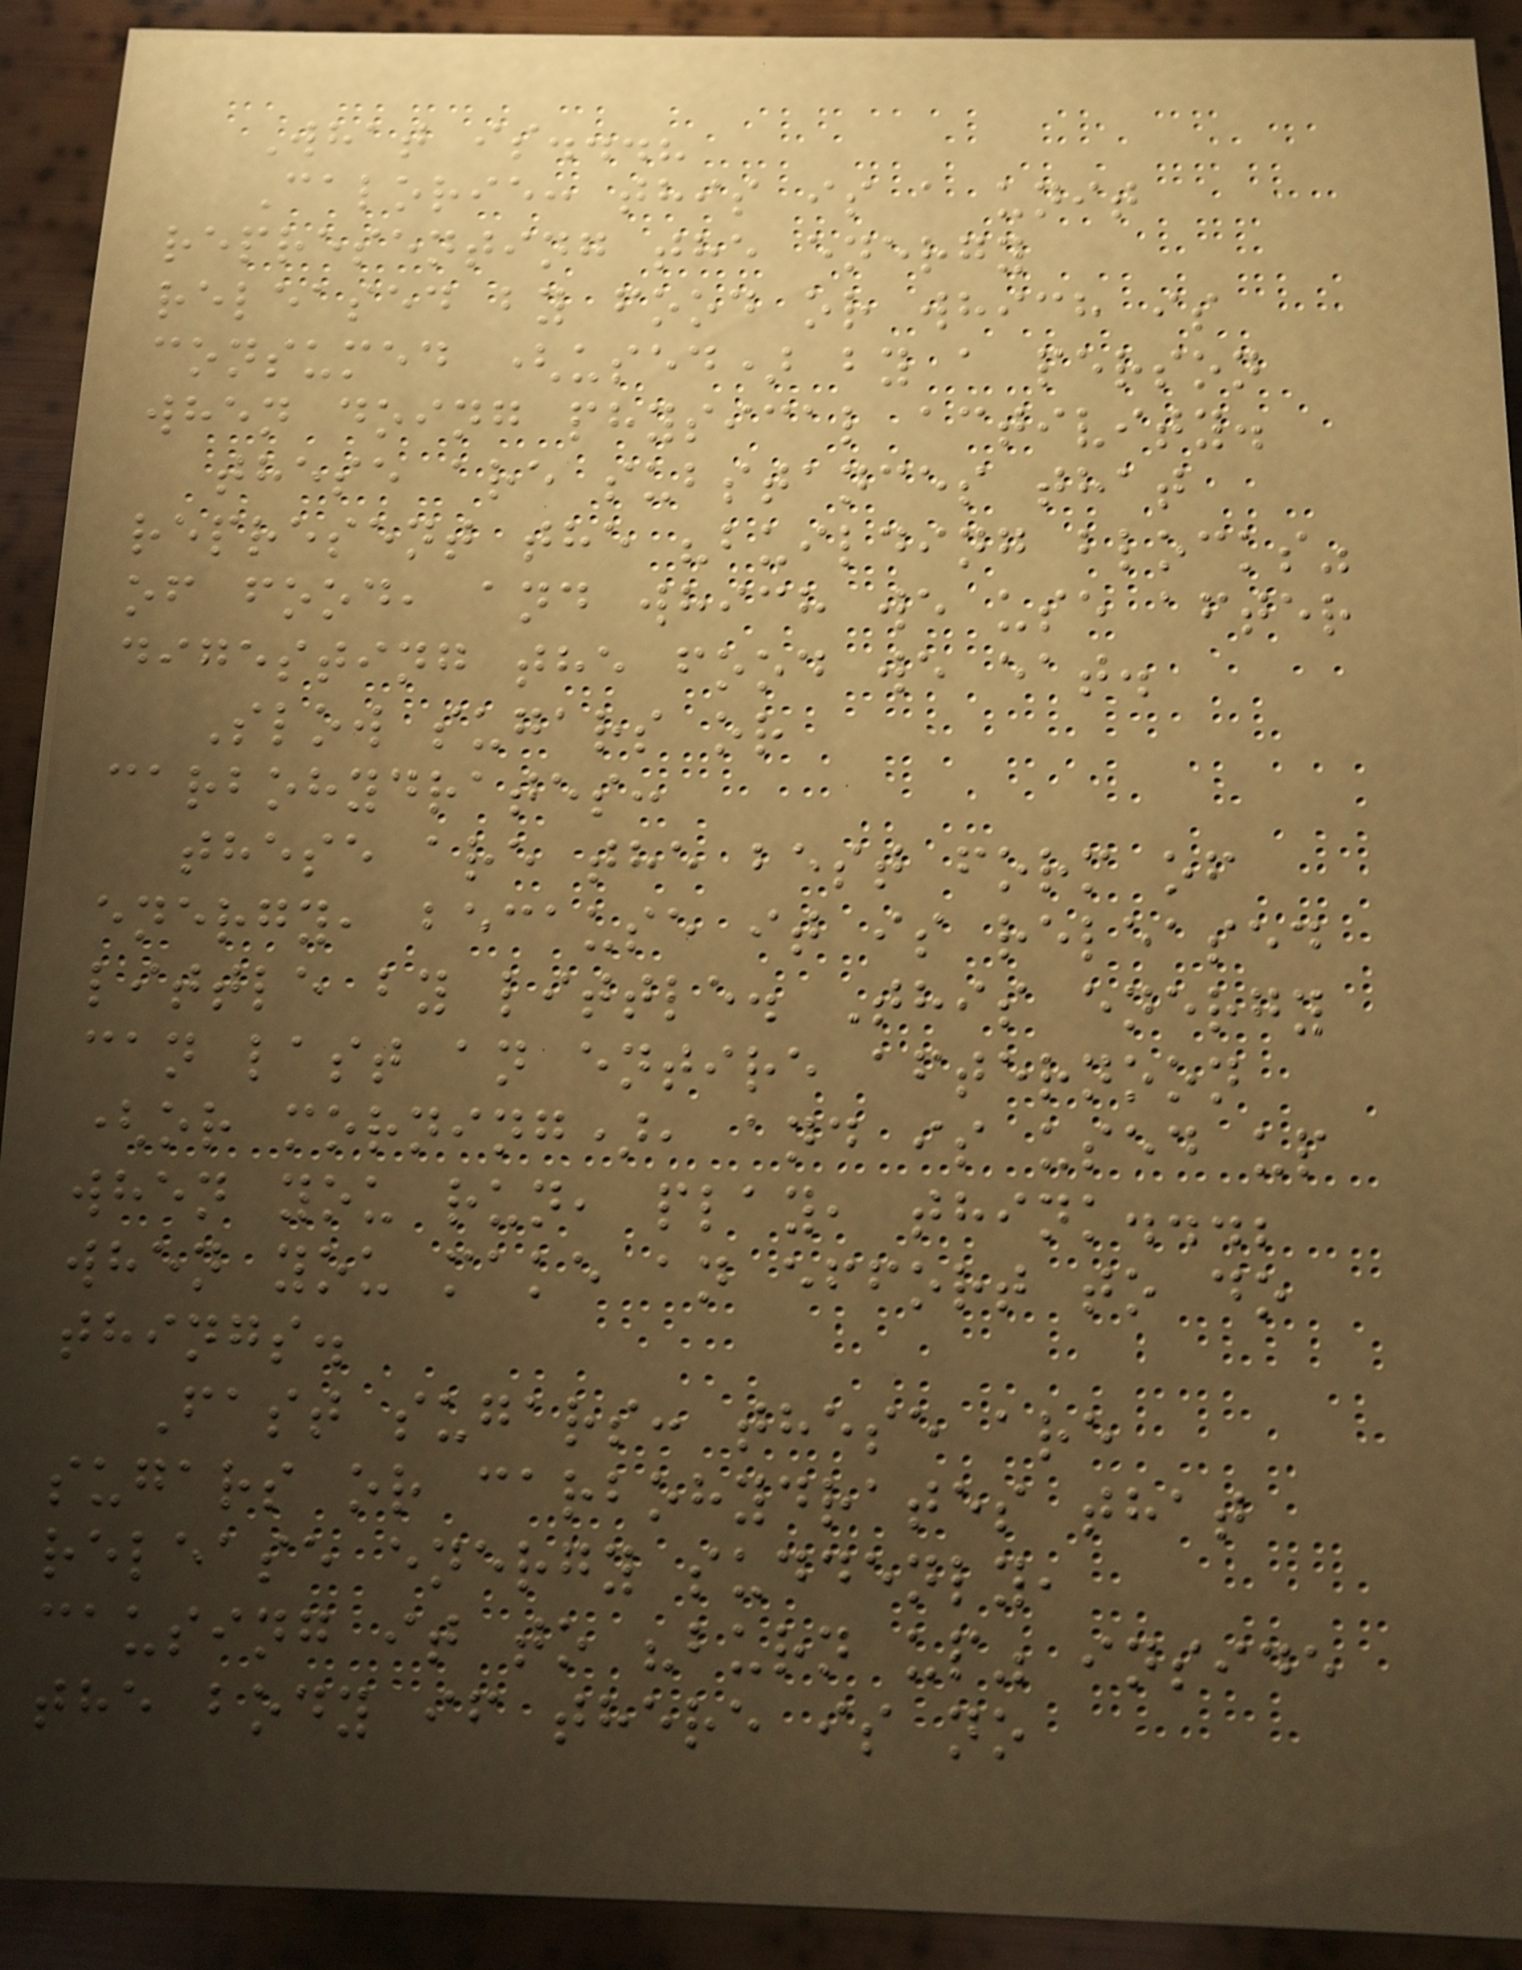What is...?
Calorie: this is a unit
representing the energy
released by food or which is
consumed (used) by a person
when doing physical activity.
these are substances that
represent the "building blocks"
of food, and which we use after
digesting the food we eat.
Slow sugars or
carbohydrates:
these are the best form of
energy, because it is released
little by little. This energy
can last an entire afternoon
(or morning), and is used up
when you run, play, think...;
when you make an effort to do
things.
Fast sugars: these are
sugars or carbohydrates that
release energy suddenly,
causing it to "burn up" inside
the body if there is no
